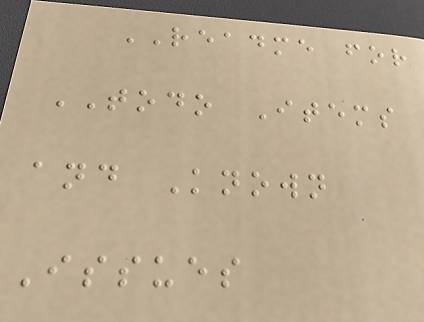README for
TODO Items
and Known
Issues
